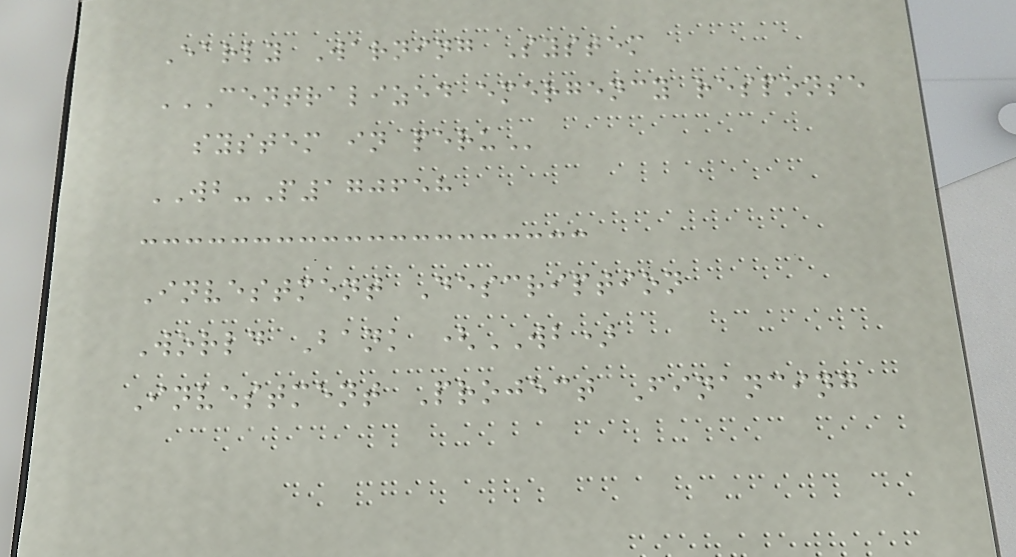Early Warning System
CENTRALIZED EMERGENCY RESPONSE
SYSTEM IN PERU
WB-P170658
Investment Description
World Bank (WB)
Investment Project Financing
